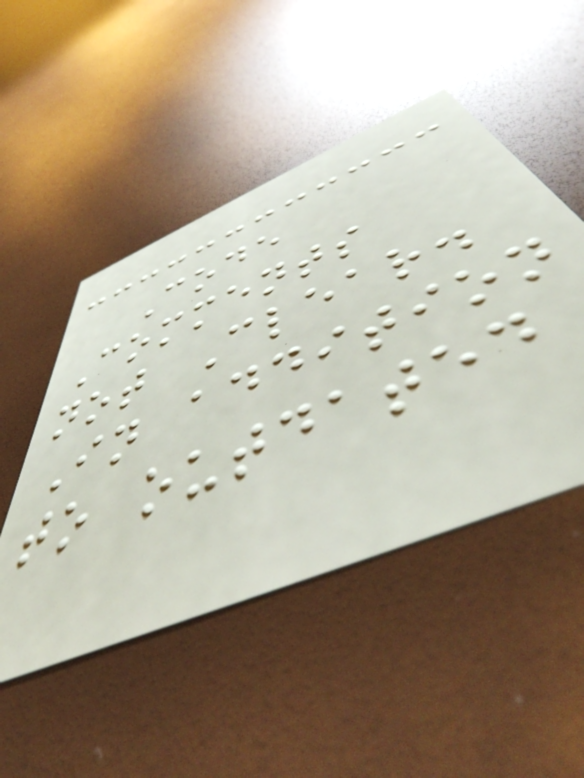Code
Comments
not Clear.
In addition
to outdated
